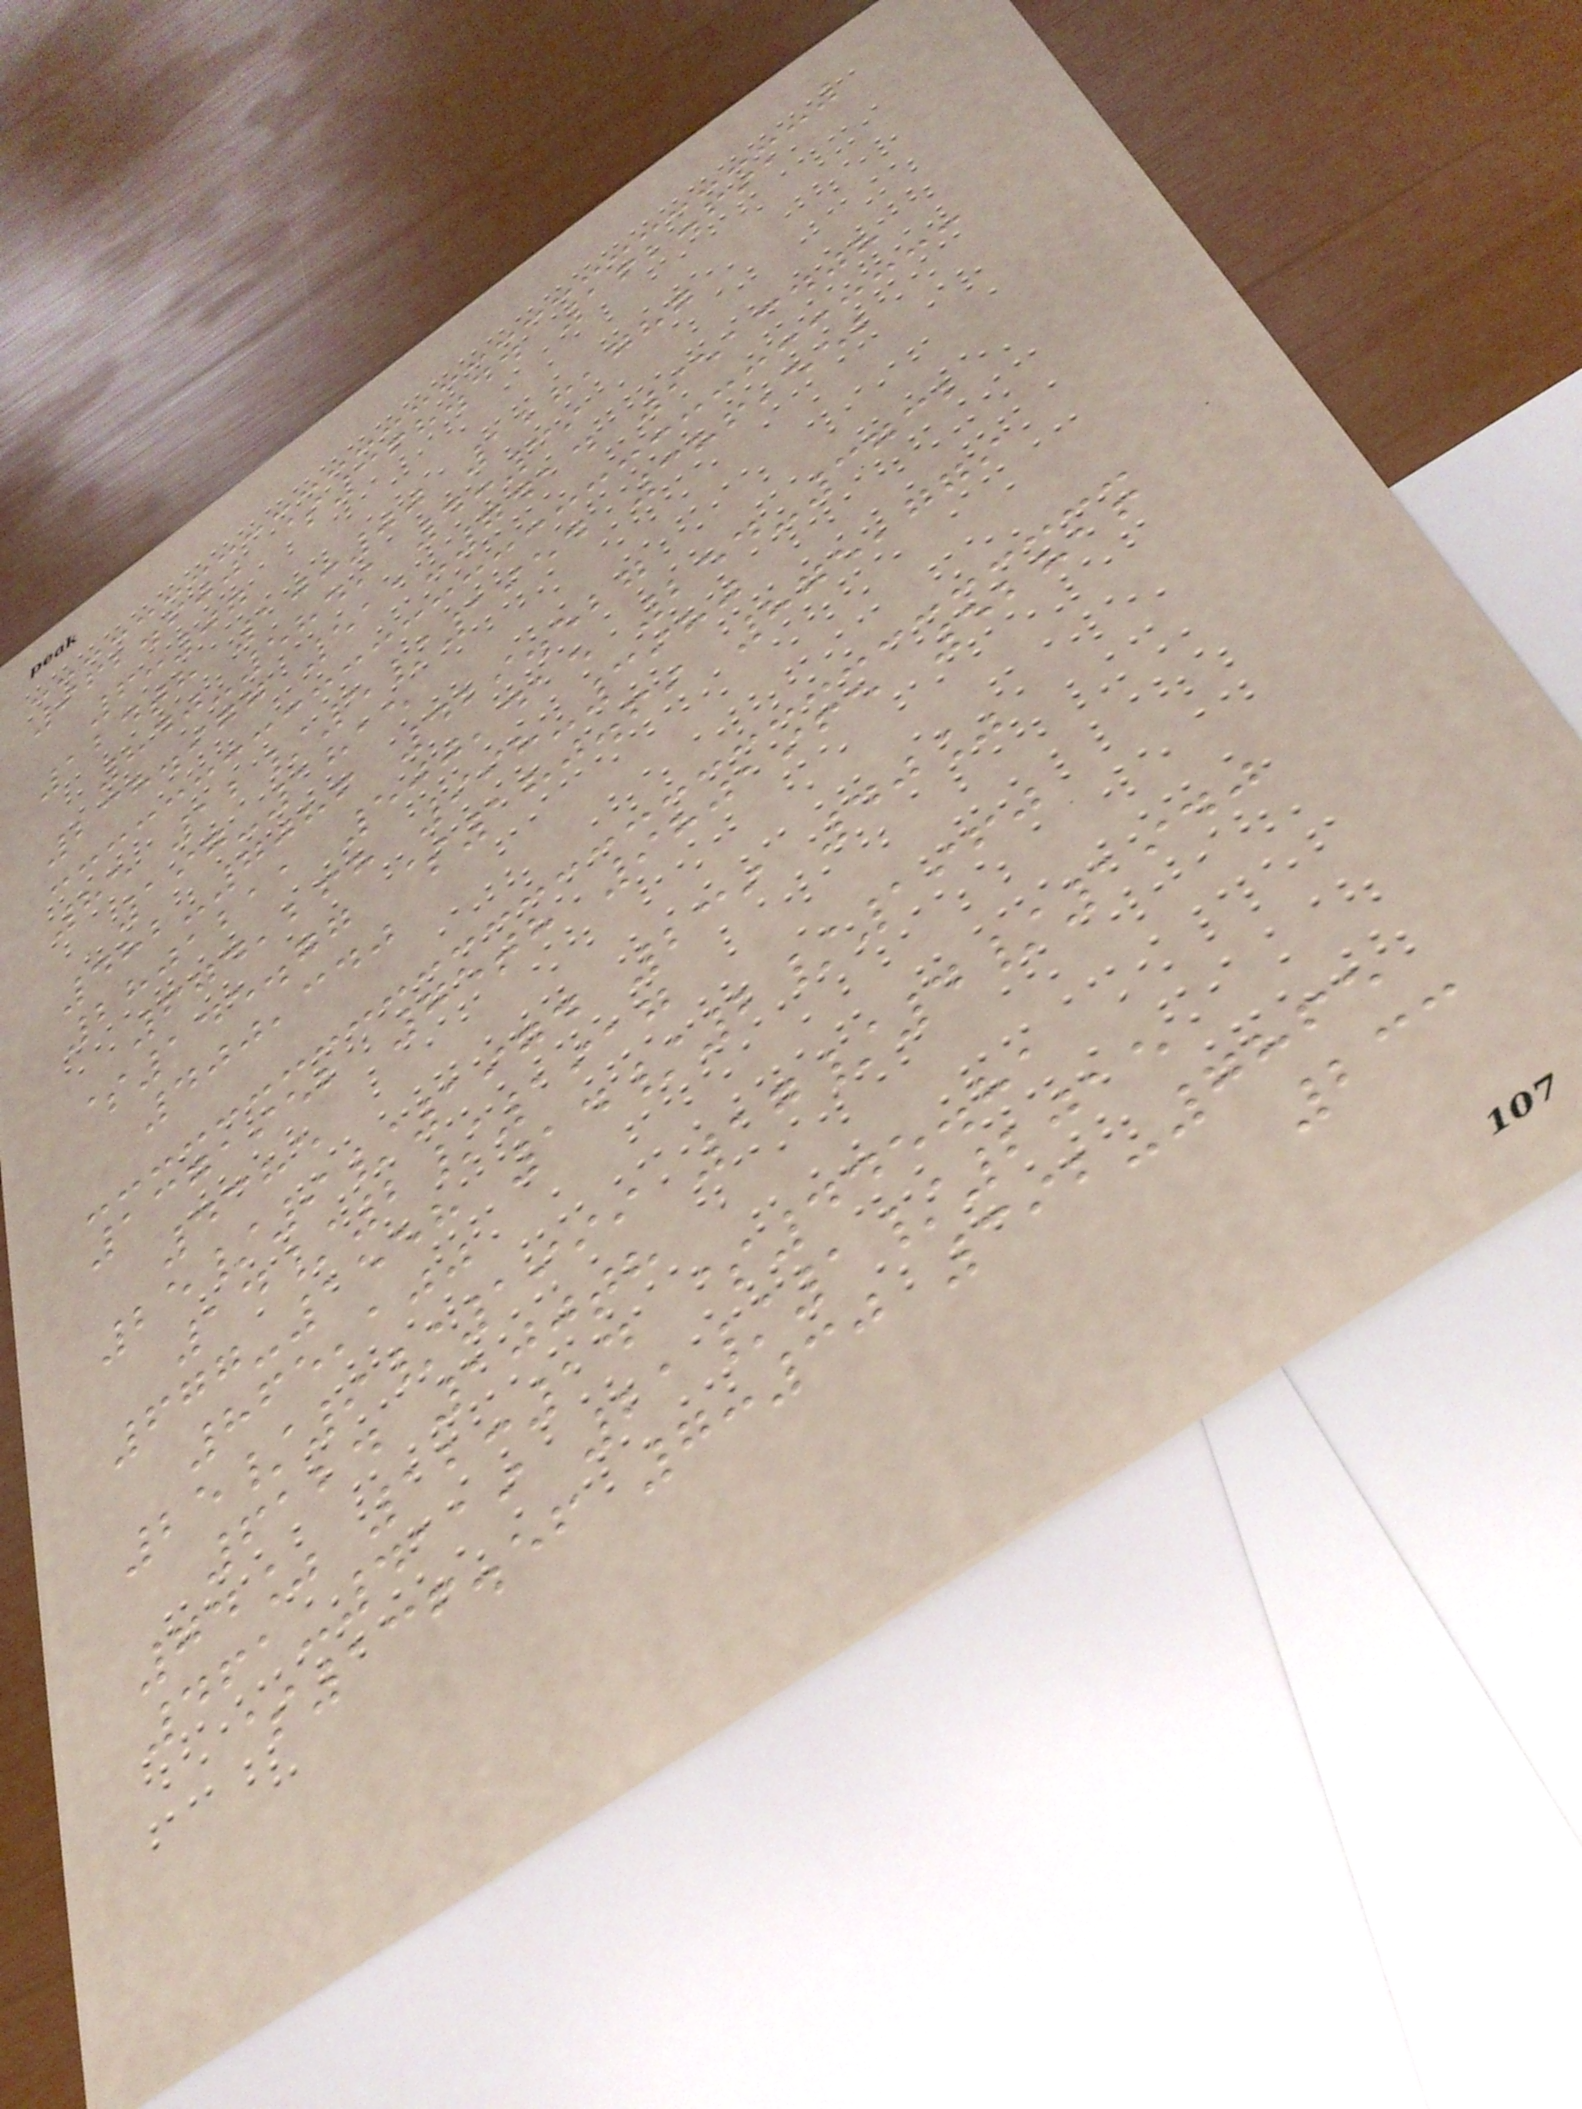962.600 $368.44 162.691
6:07
124th 10:00 128,787
840-5849 4:39
238.977 511-7414 9513408
85 12/5/1954 386,552
197-1815
482-7086 429.527
2801211 500,415 254-3732
674,268 998-3980
$145.77 $180.69 875,779
400,340
1371952 75th 9801965 52816
4385
25/9/1974 239 40%
14/2/1917
677-1558 14/2/1960
865,100
25/9/1999 17/4/1940
6124 100th
74% 12:14 $445.81
461-4119 21/1/2015
$136.56 7:30 392-7865
233
